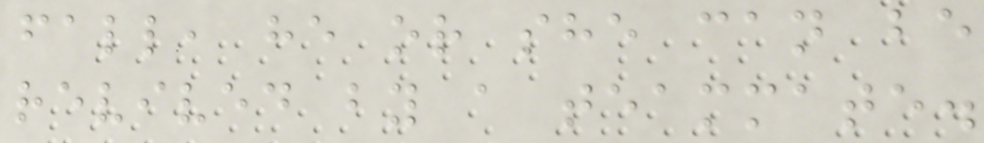fall, he or she can be
revived by a teammate.
